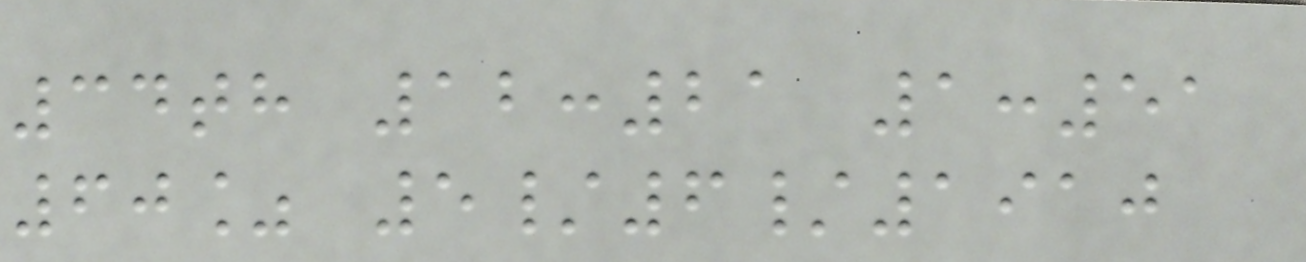34th 12:21 1:51
60% 5/6/1910
